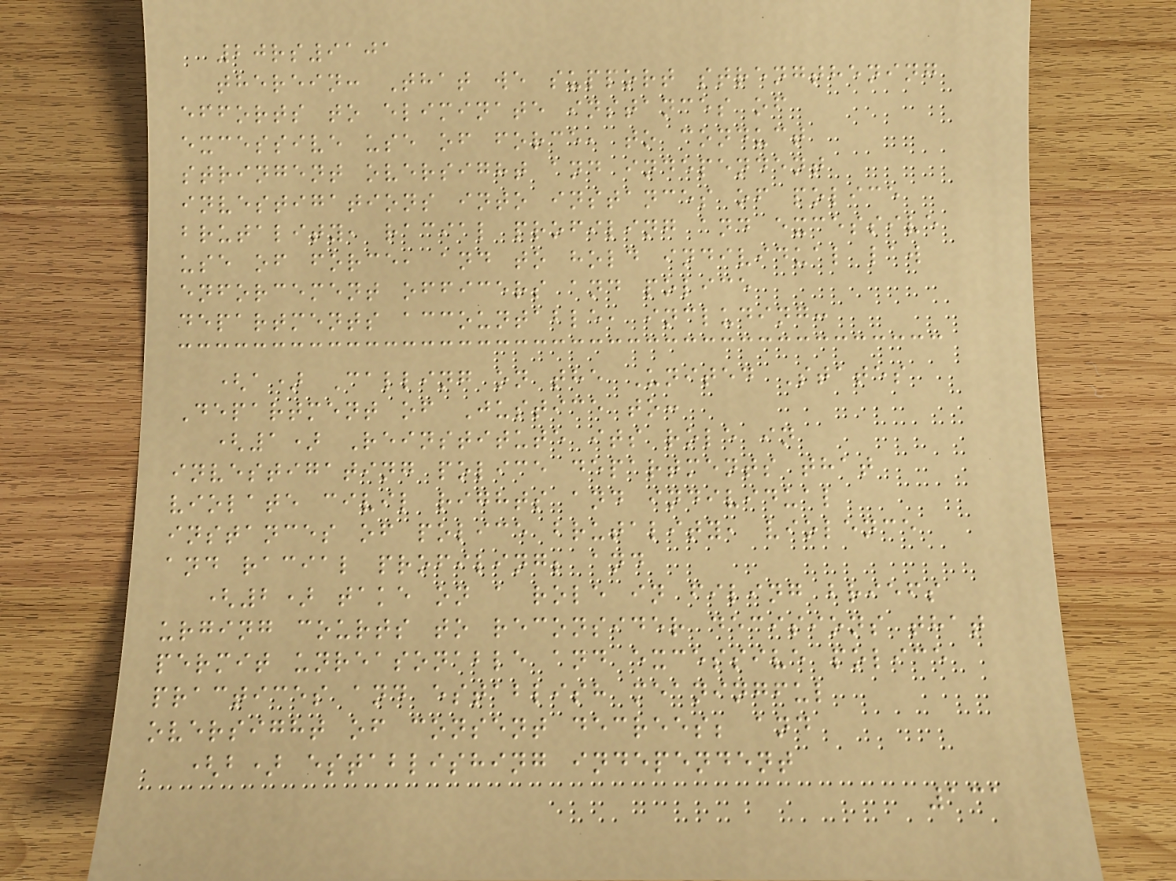20rs9101
therein: That we support strengthening
efforts to eliminate instances of
excessive use of force, to conduct
stringent oversight and independent
investigations into instances of police
brutality, racial profiling and excessive
use of force, and to hold individual law
enforcement officers and police
departments accountable, including:
(a) Calling on the United States
Department of Justice to:
(1) Reinstitute its role in
investigating police departments that
violate civil rights and individual
instances of police brutality, violence
and racial profiling; and
(2) take on a role in filing briefs
urging courts to reconsider decisions that
permit unreasonable and excessive police
practices and establish meaningful
oversight of consent decrees; and
(b) establishing independent
131
